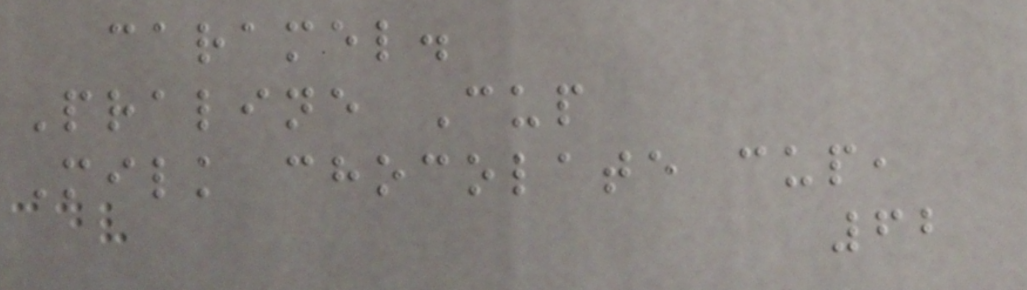caramel.
Praline Cup
Milk chocolate cup,
62
